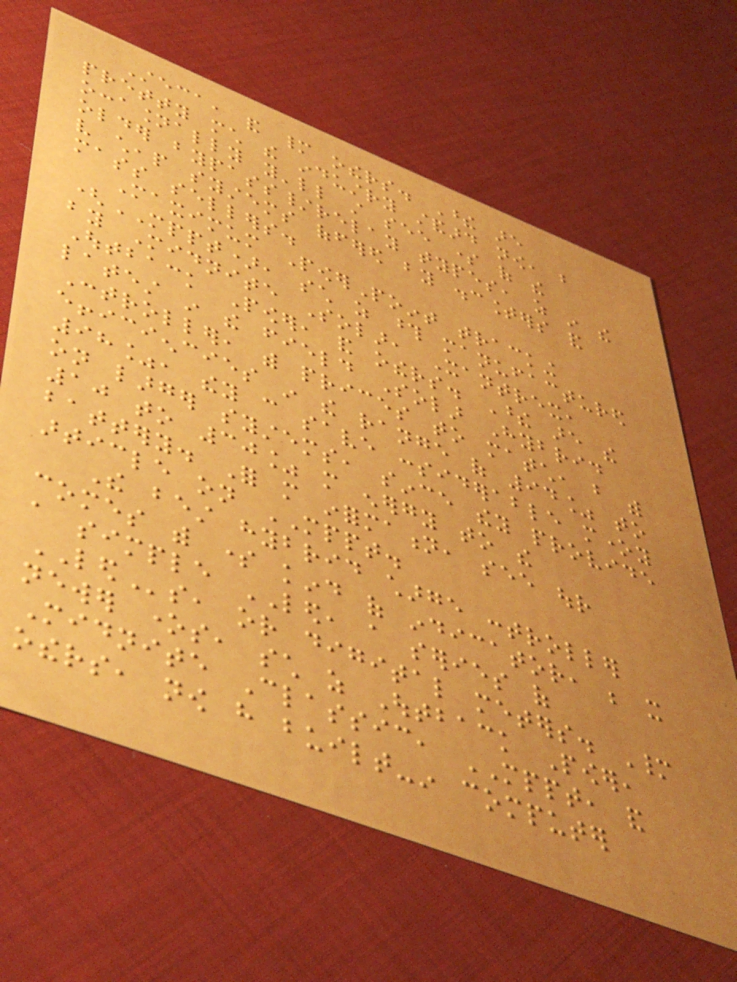Steca, and many others. These are
pretty much the industry standard now, but
occasionally you'll still see some of the
older bypass/relay types, as in the
very cheap systems offered by discounters and
mass sellers.
Maximum PowerPoint tracking
(MPPT), such as those manufactured
by Midnite Solar, Xantrex,
Outback Power, and others. These are the
latest in the field Solar Hybrid
Controller, with prices to match, but with
efficiencies in the range of 94% to
98%, they can save considerable money
on larger systems, since they provide
10 to 30% more energy to the
battery. For more information, see our
article on MPPT.
The best hybrid charge controller
comes with some kind of indicator, be it
a simple LED, a series of
LEDs, or digital meters. Many
newer ones, such as Outback Power,
Midnite Classic, MPPT, and
others, now have built-in computer
